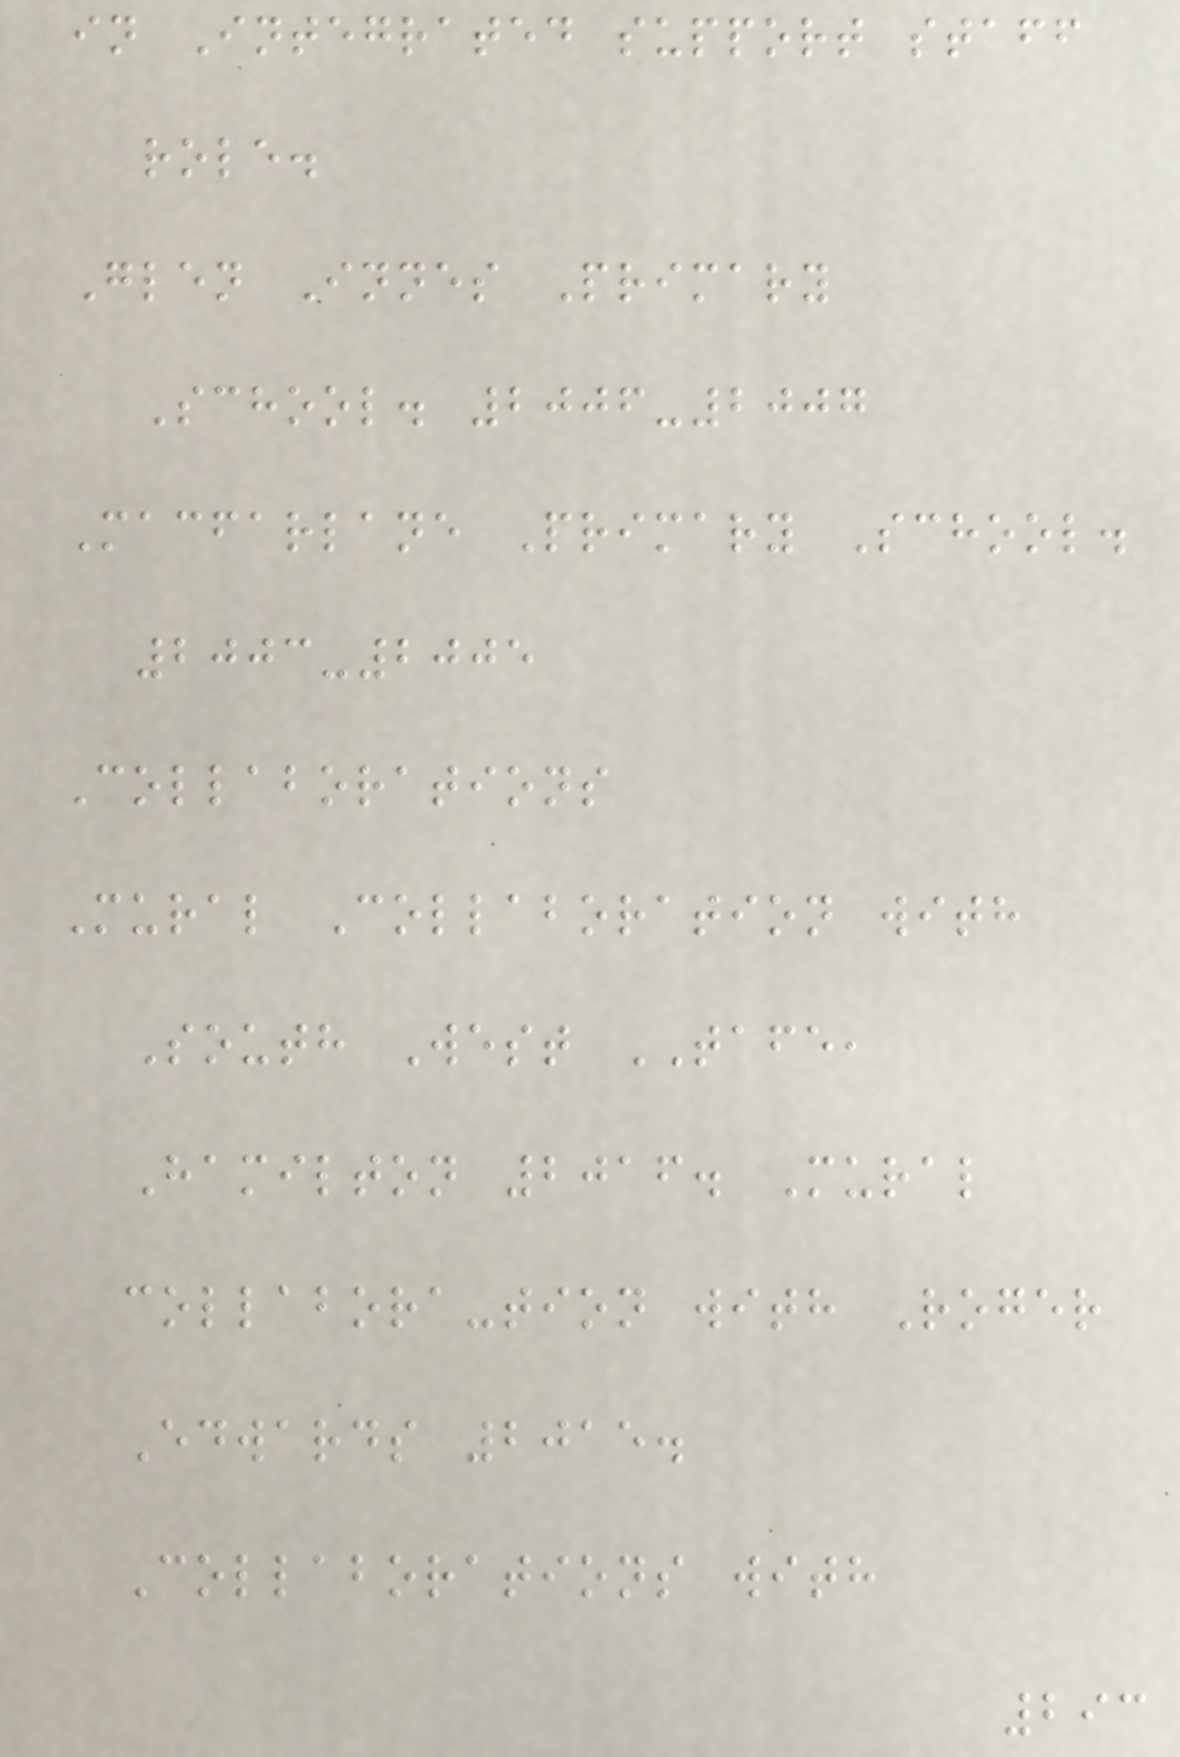in Integrated support staff
role.
Glen Innes Primary
School. 2006-2007
Macfarlane Primary School.
2003-2005
Collaborations
Mural Collaboration with
South West TAFE,
Hamilton 2016. Mural
collabora-tion with Roger
Edwards 2015.
Collaborations with
293
